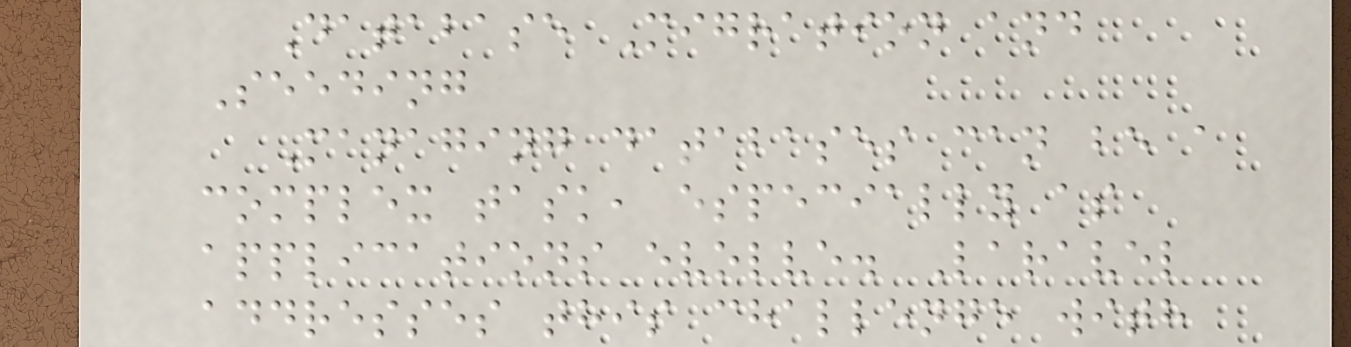Database Migration and
Seeding
Managing databases can be a
complex task, especially as
applications evolve. Laravel
addresses this challenge with
